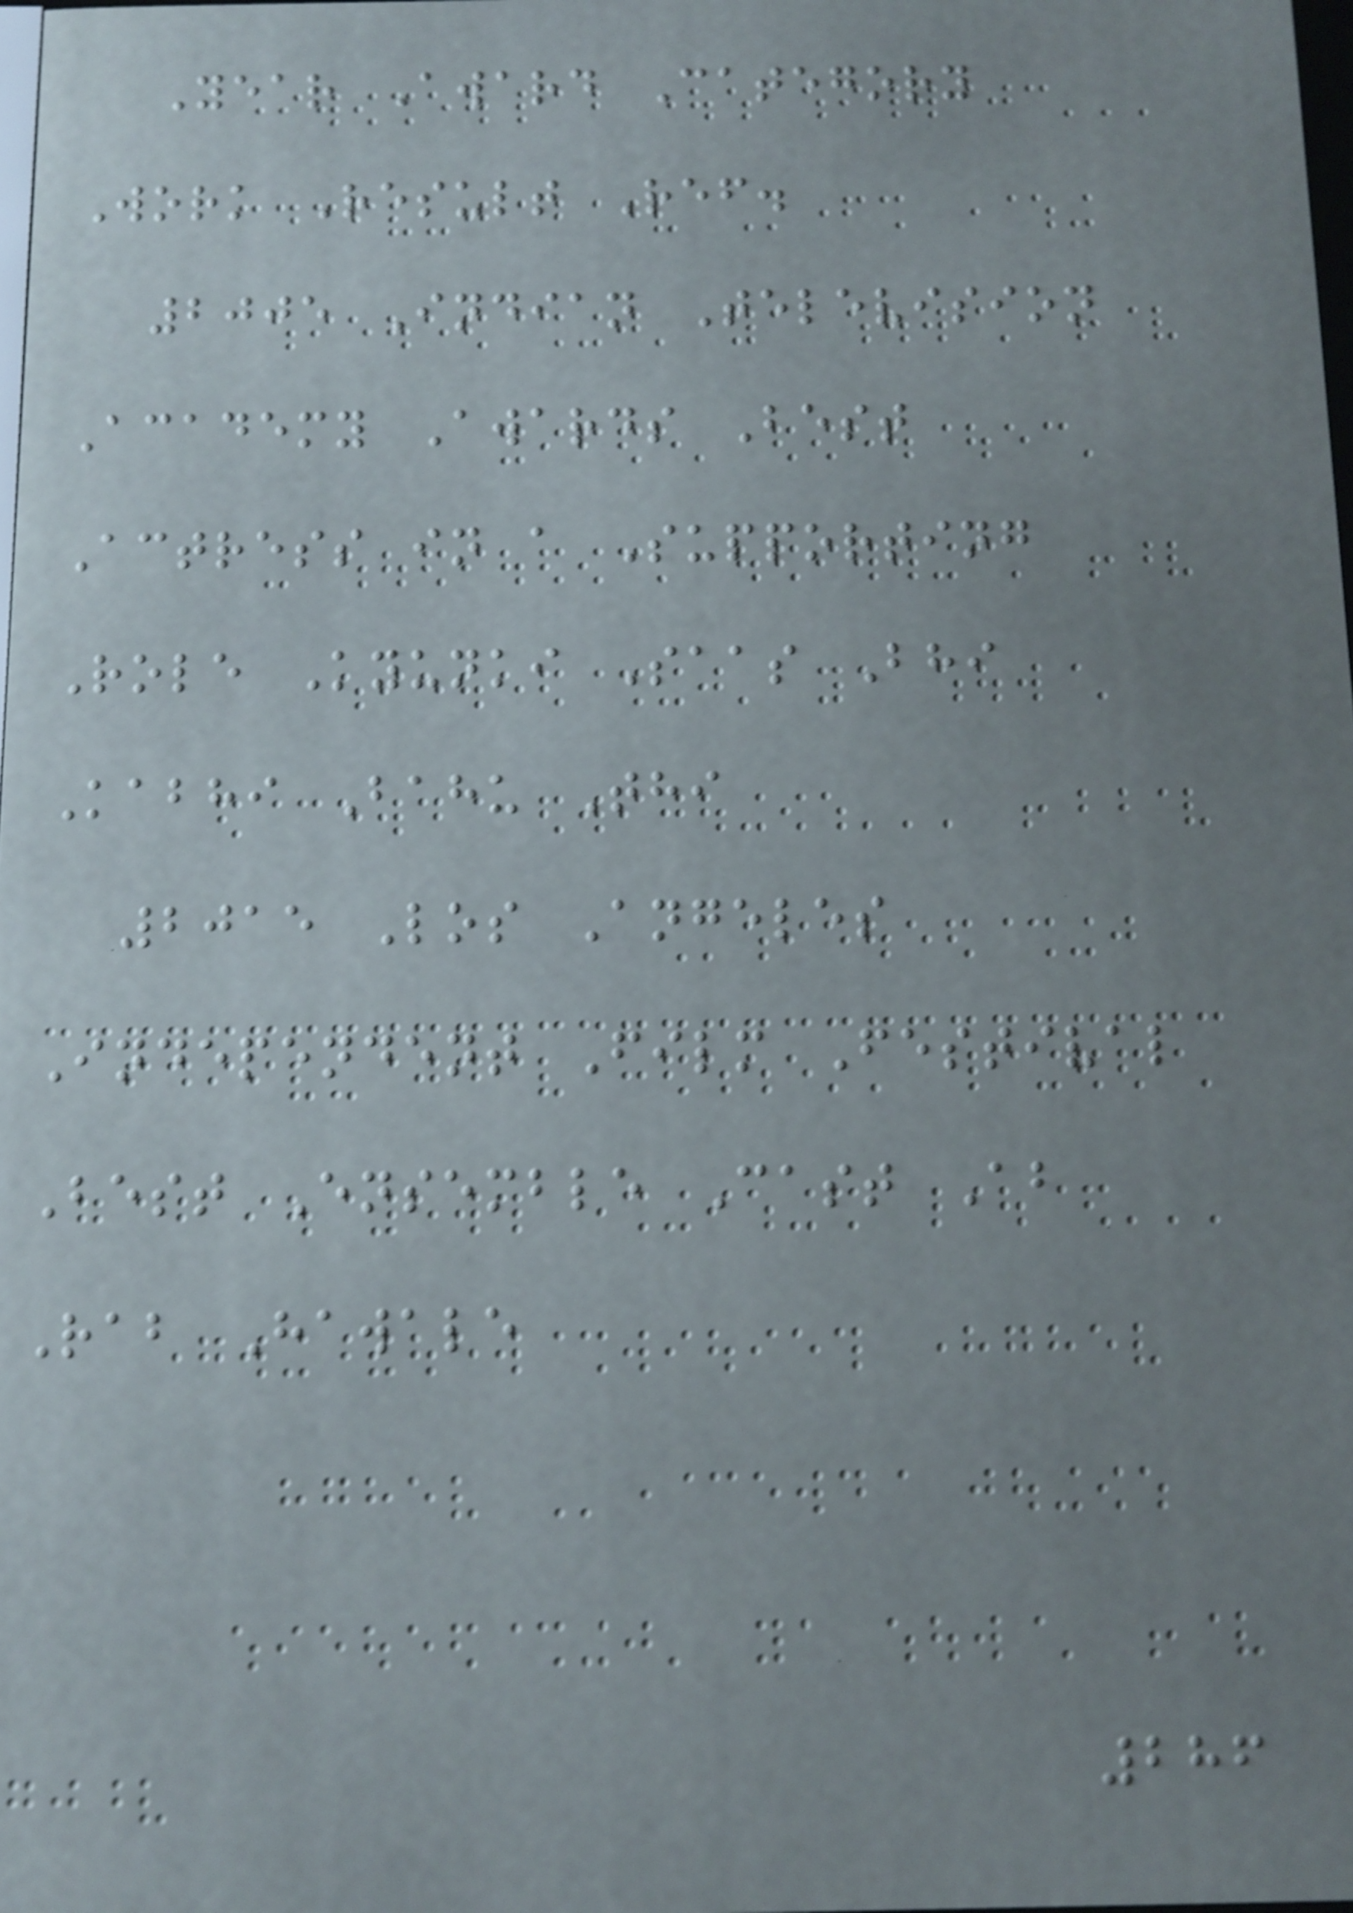Year Award Category
Work Result Ref.
2005 Indian Television
Academy Awards Best
Actress in a Supporting
Role Kyunki Saas Bhi
Kabhi Bahu Thi
2015 Los Angeles
Independent Film Festival
Best Ensemble Cast Ab
Rab Hawale
286
